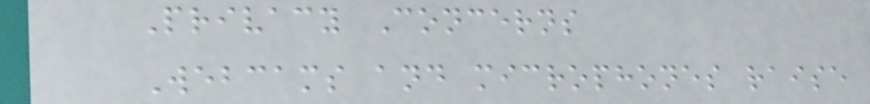Privacy Concerns
Webcams and microphones raise
